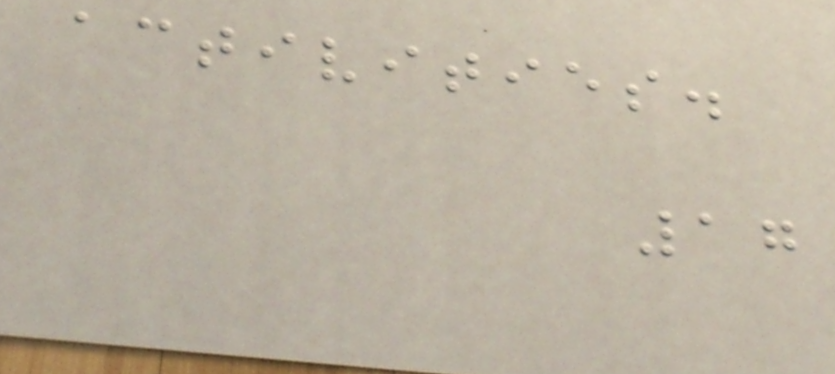activities.
17
